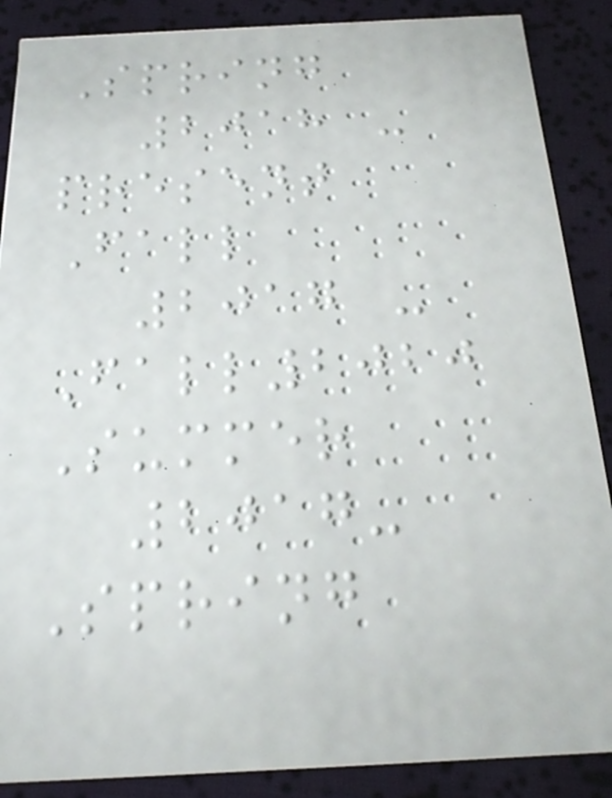Spring
2018 -
present
Fall
2017 -
Fall2020
Summer
2017-
Spring
